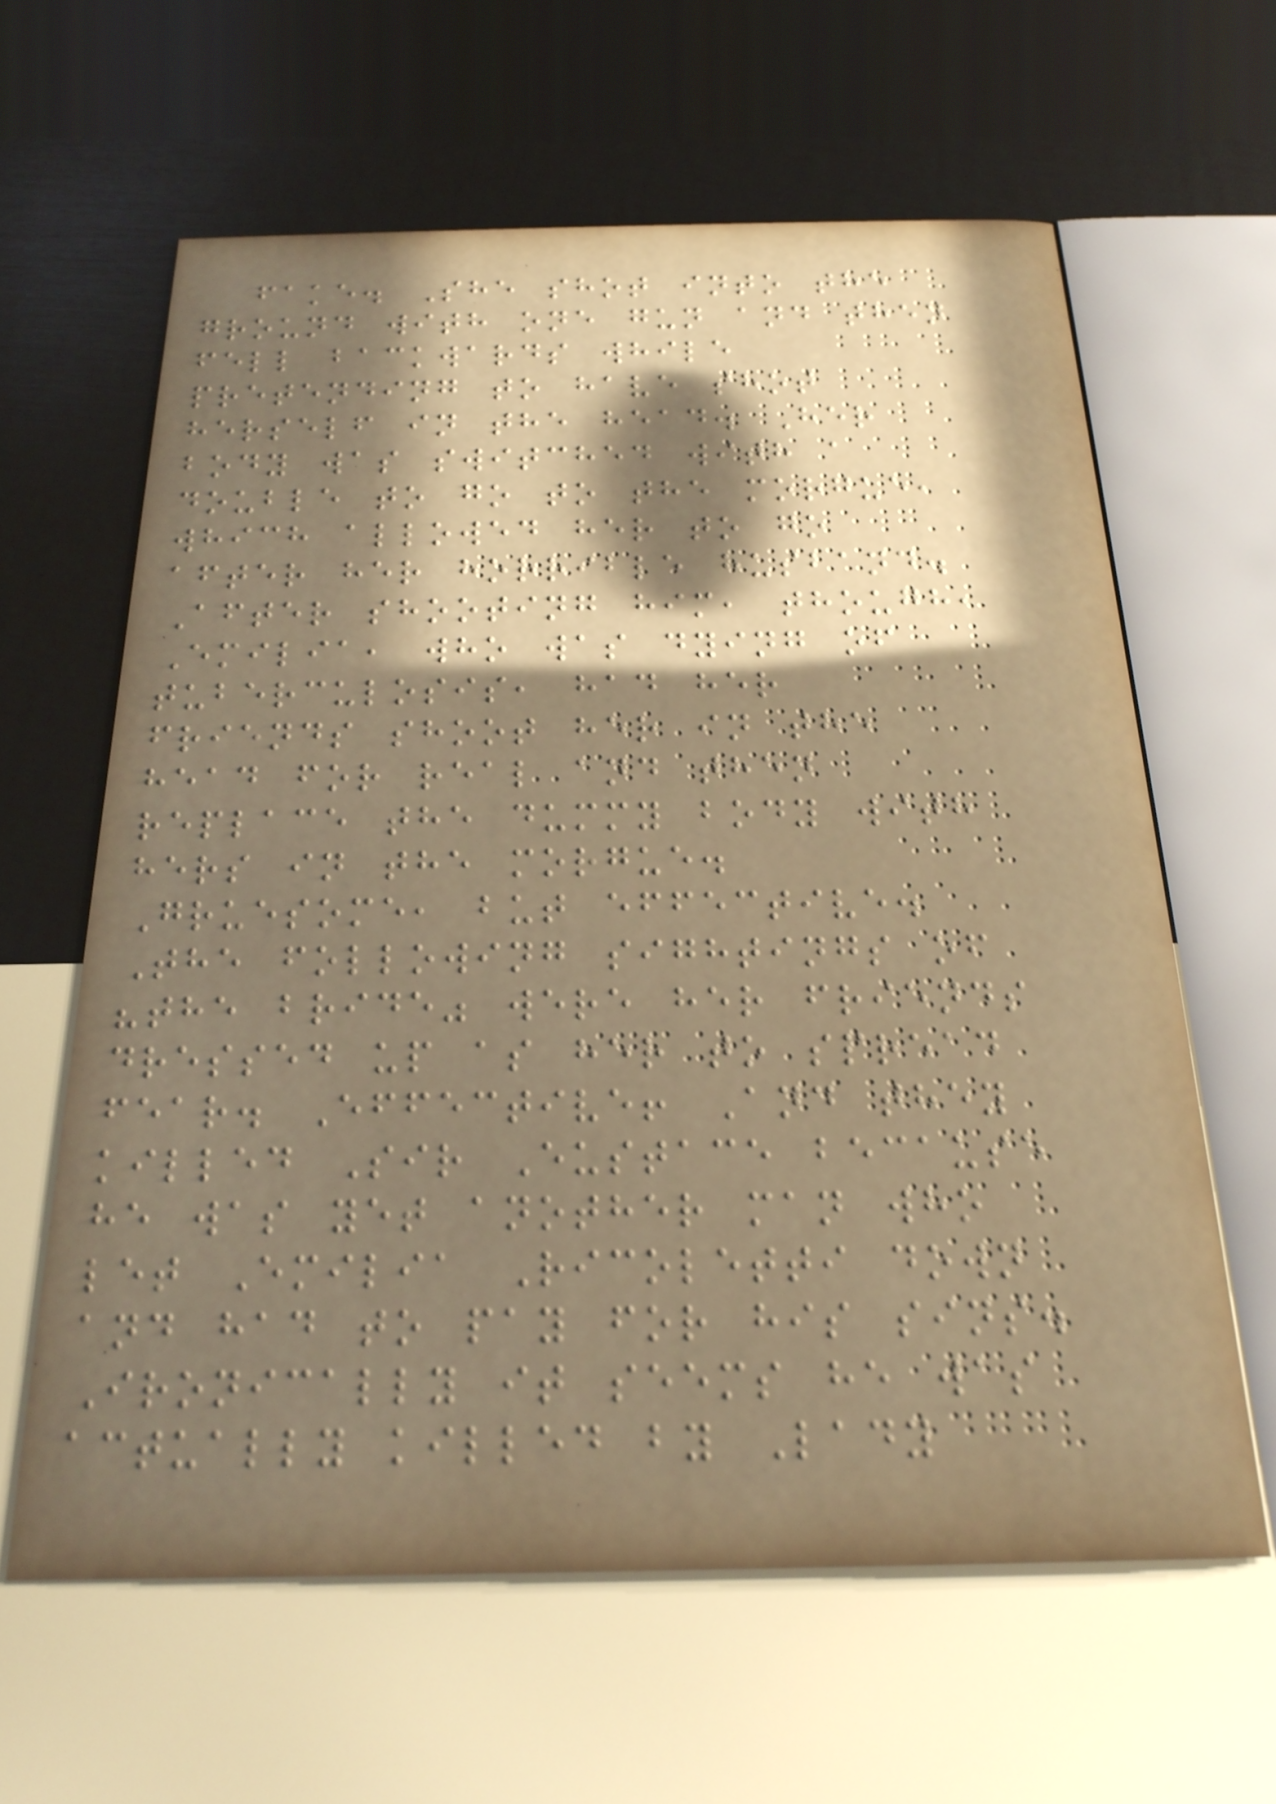fake. She shot into the
ground with one gun and then
fell backwards while
pretending to have shot
herself in the head. Her
body was switched with a
double to go to the morgue,
which allowed her to go
after her horrible husband.
After shooting him, though,
Emilia, who was dying of
tuberculosis, had her
friends shoot her in the
head for real and then
replace the dummy body with
hers in the morgue.
Gruesome, but effective.
The following sightings of
"the bride" were her friends
dressed up as her to spread
fear. Effective! And they
killed Sir Eustace because
he was yet another man who
let Emilia Ricoletti down
and had to pay for his sins.
Ironically it seems he was
actually killed by Lady
